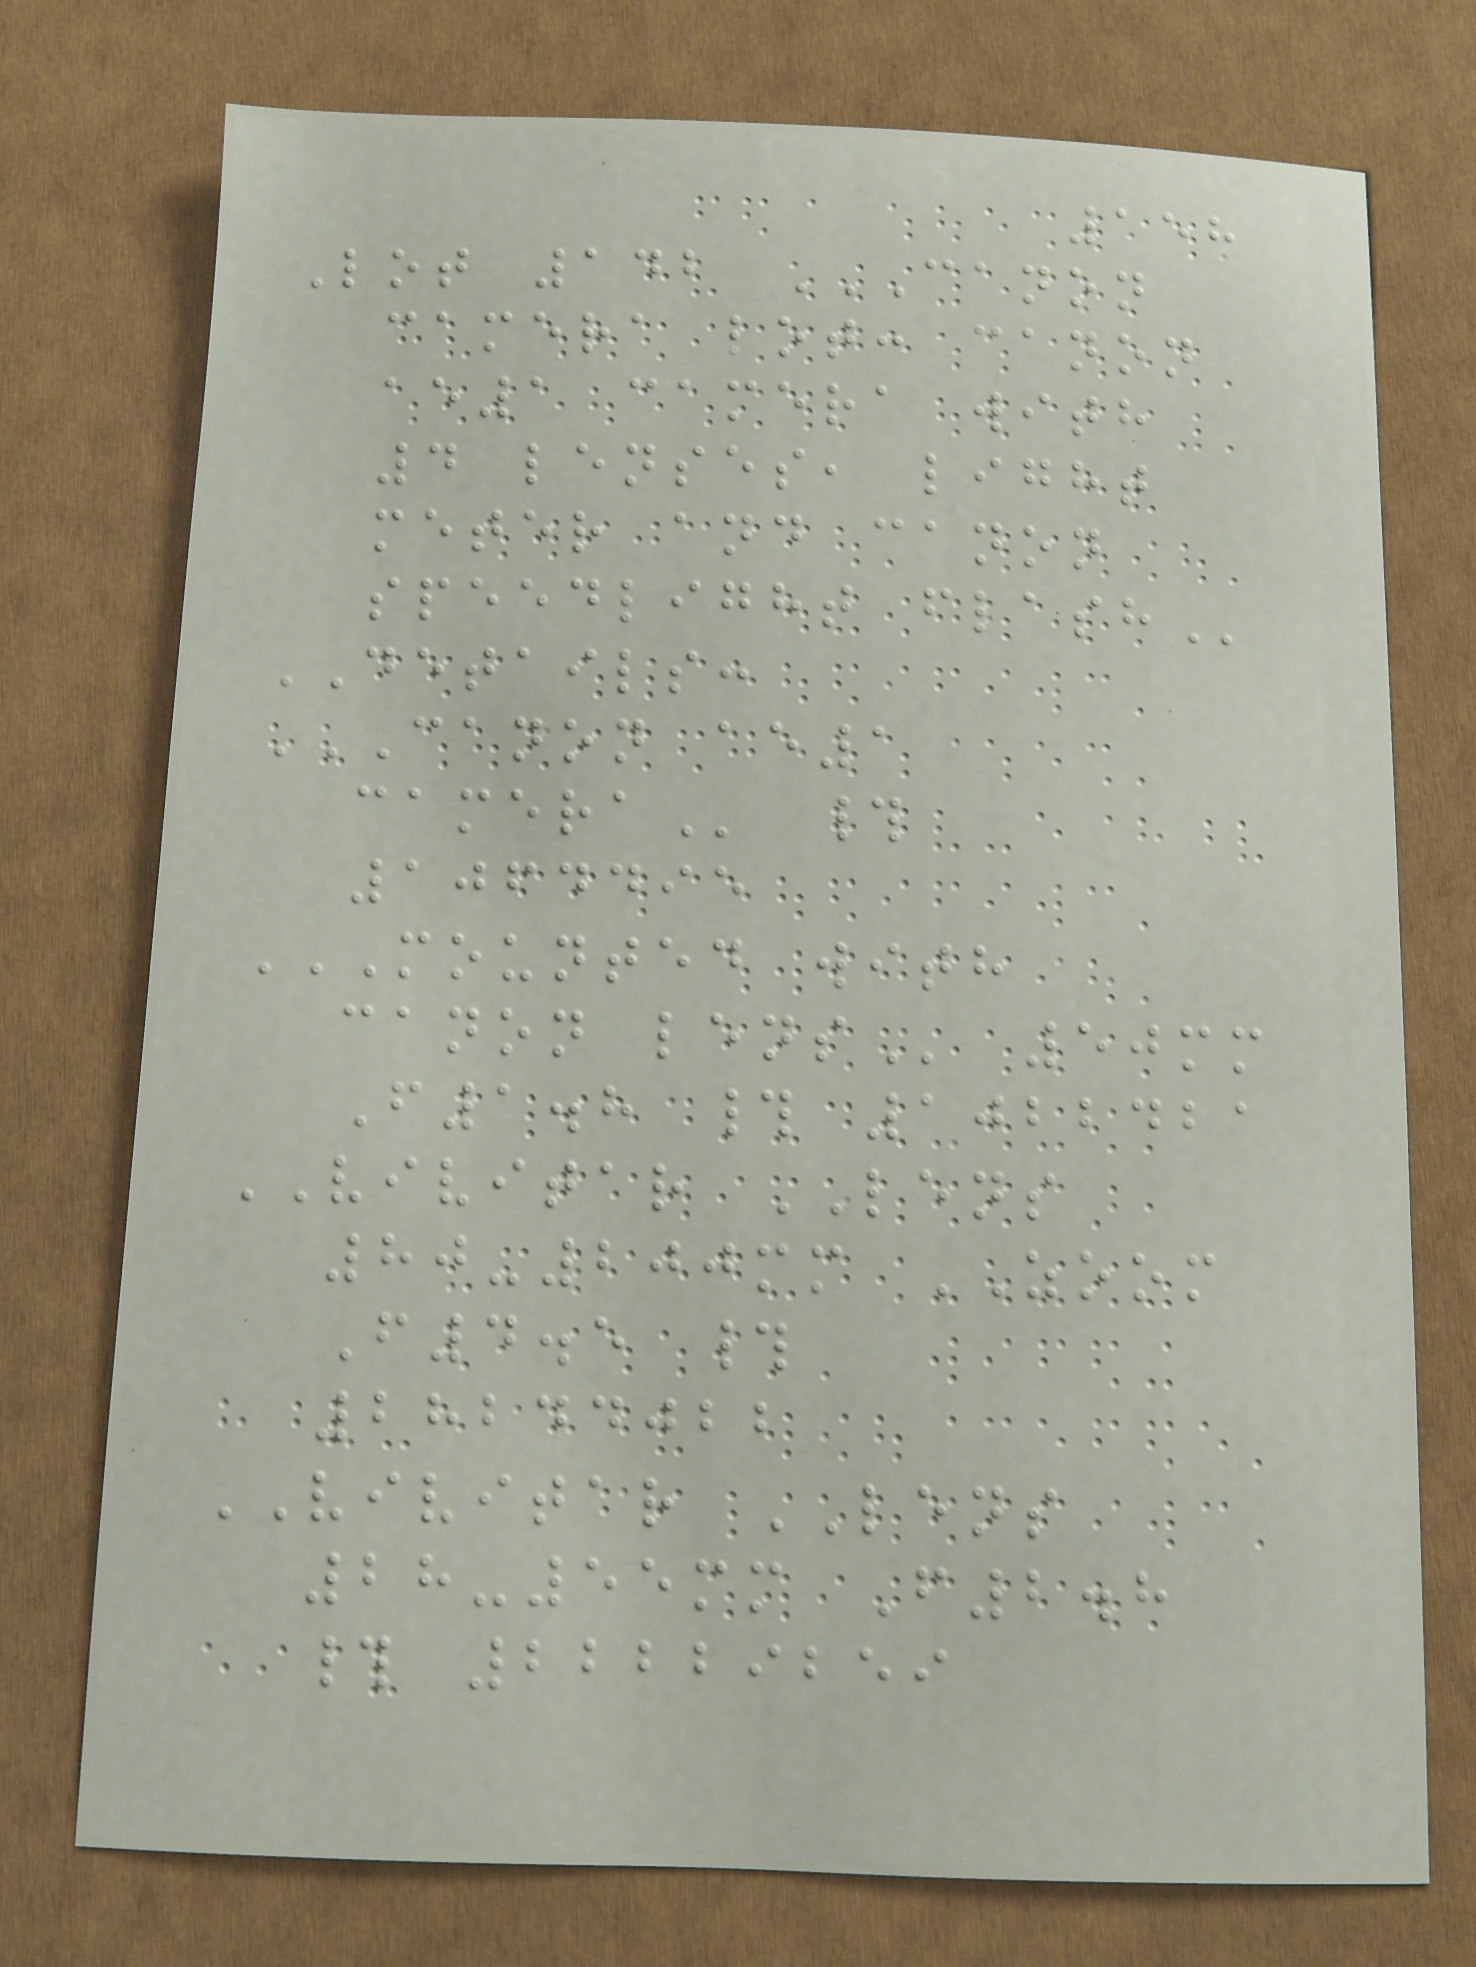158
Lot 142 CANON
CAMERA LOT: CANON
AE1 CAMERA WITH
4 LENSES, LIGHT
METER AND CANON
SPEEDLIGHT FLASH
DETAILS:
CANON AE1
CAMERA #
1064495
MOUNTED WITH
CANON LENS 50mm
F1.8 # 1022421
VIVITAR LENS
80-200mm ZOOM
F4.5 #
28244022
VIVITAR LENS
28-55mm F2.8
# 22229259
